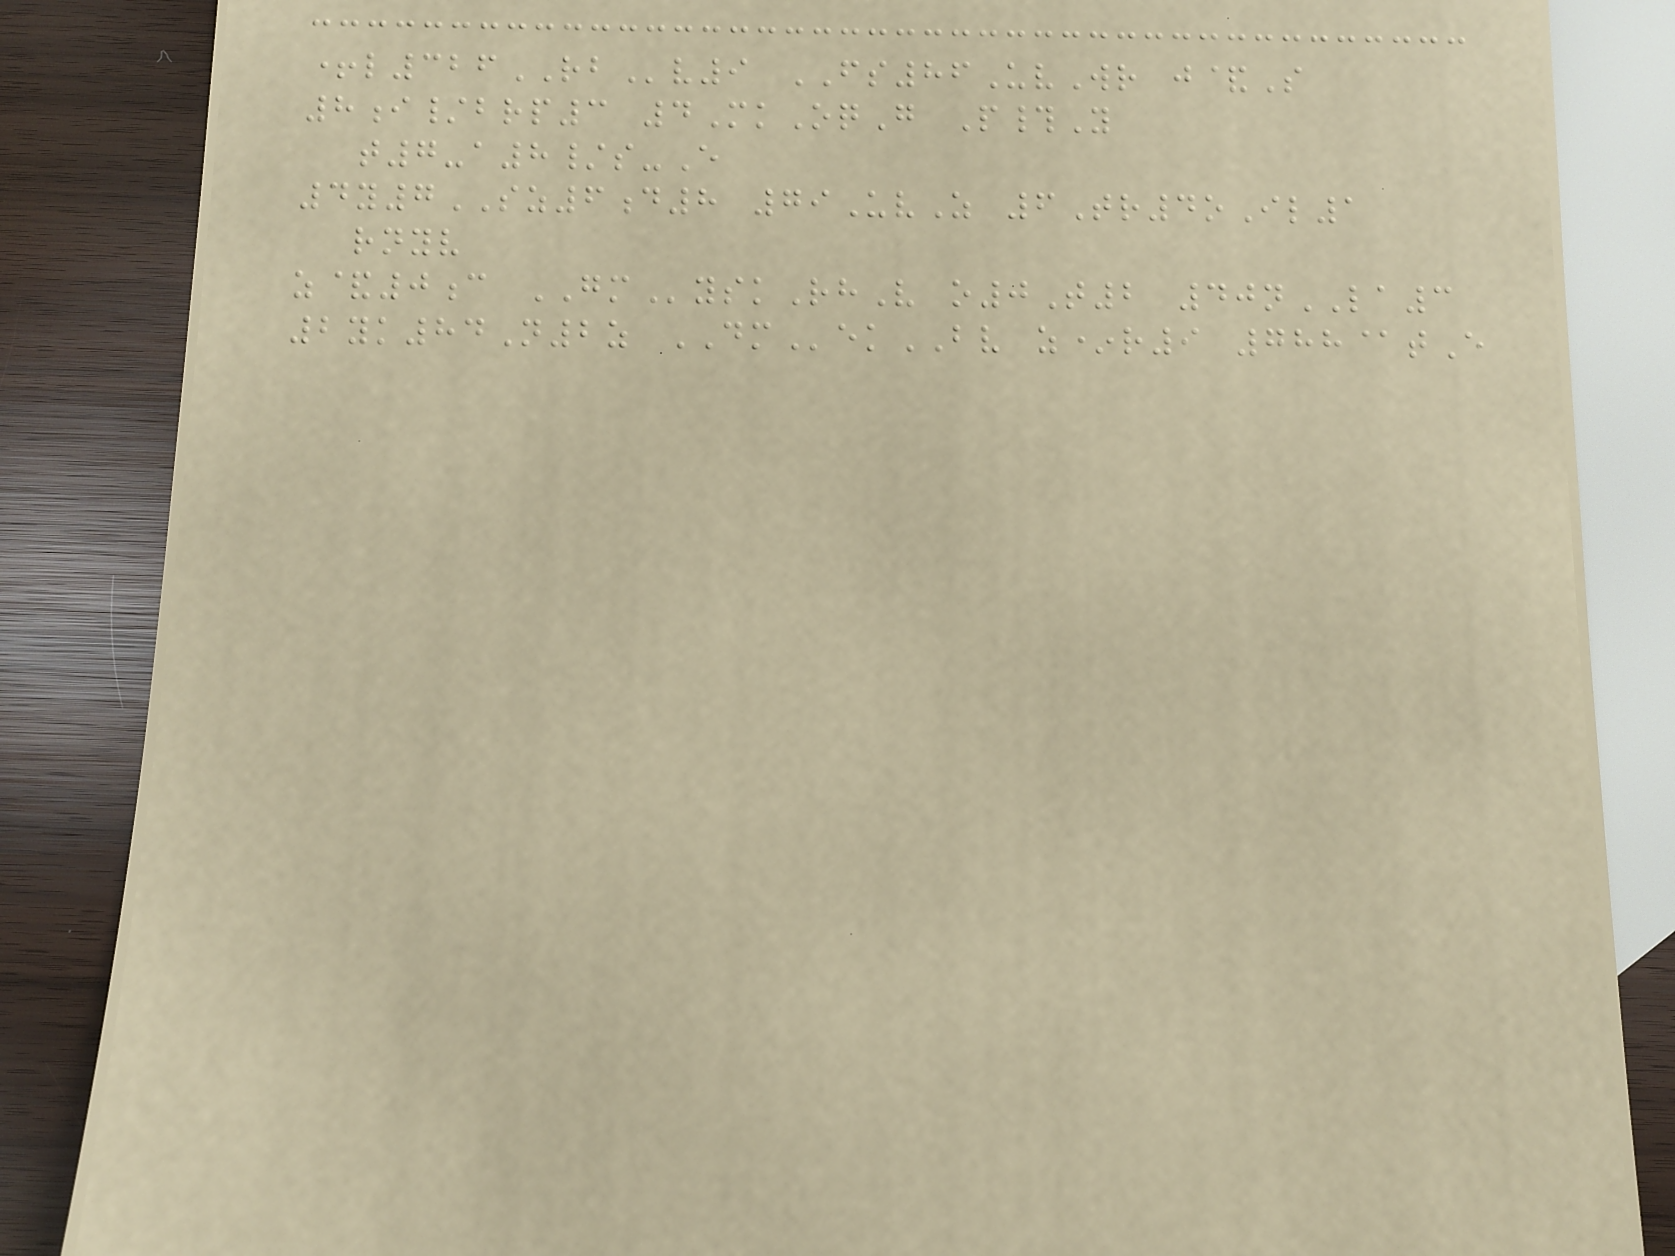+l326RBv9 FS86UvWr j&S
8i/brp3 4MkOqG P#Y
t7-a8/s-E
4y7SZ6d8 79UvZ 6Tr4oIl1
rnyv
z&0c GMyskRhV o0T2 40nLA3
2yk84N2z DMekBV z*r9 788@tE
